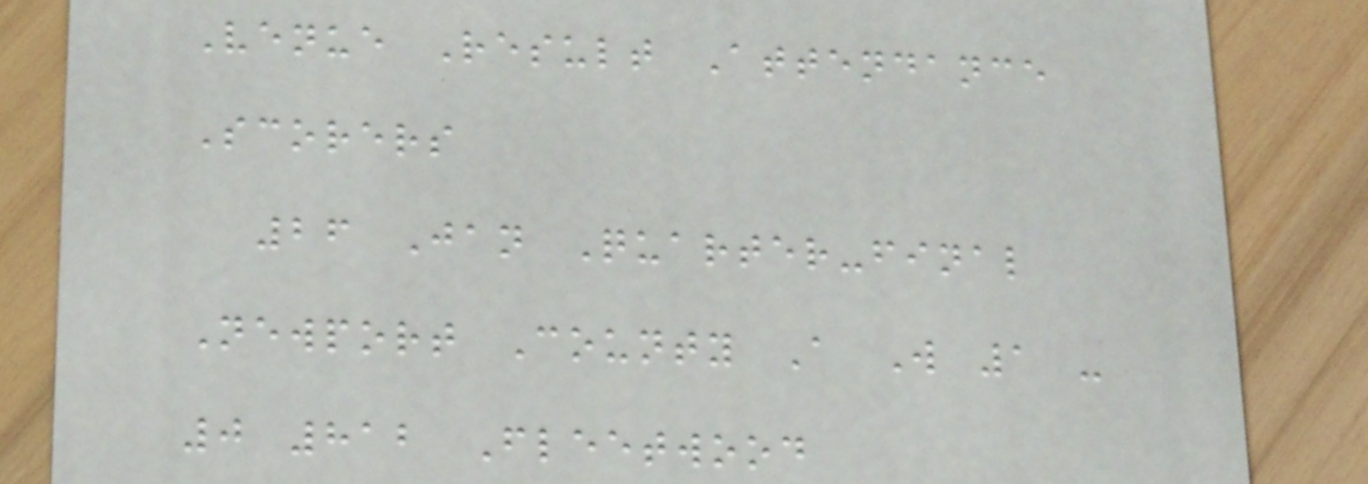Venue Result Attendance
Scorers
26 Jan Quarter-final
Newport County A W 1 -
0 812 Fleetwood
